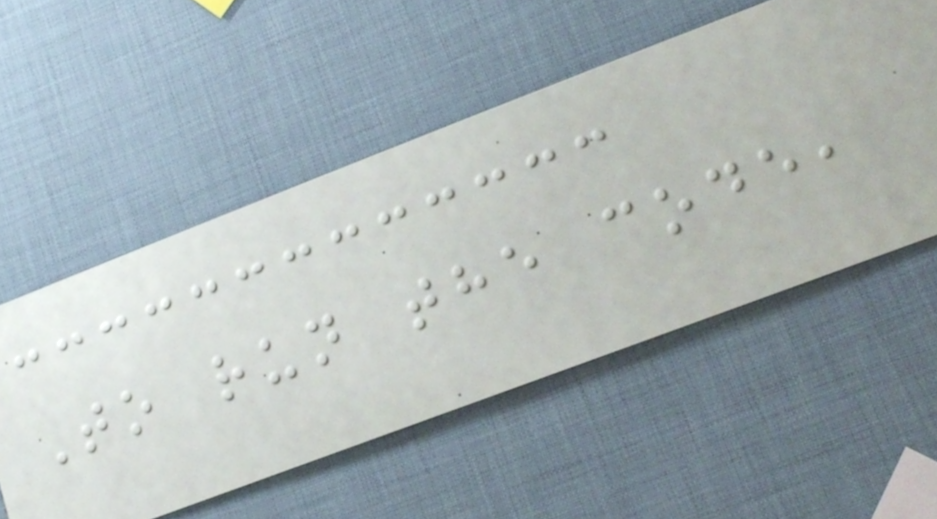To run the code,
